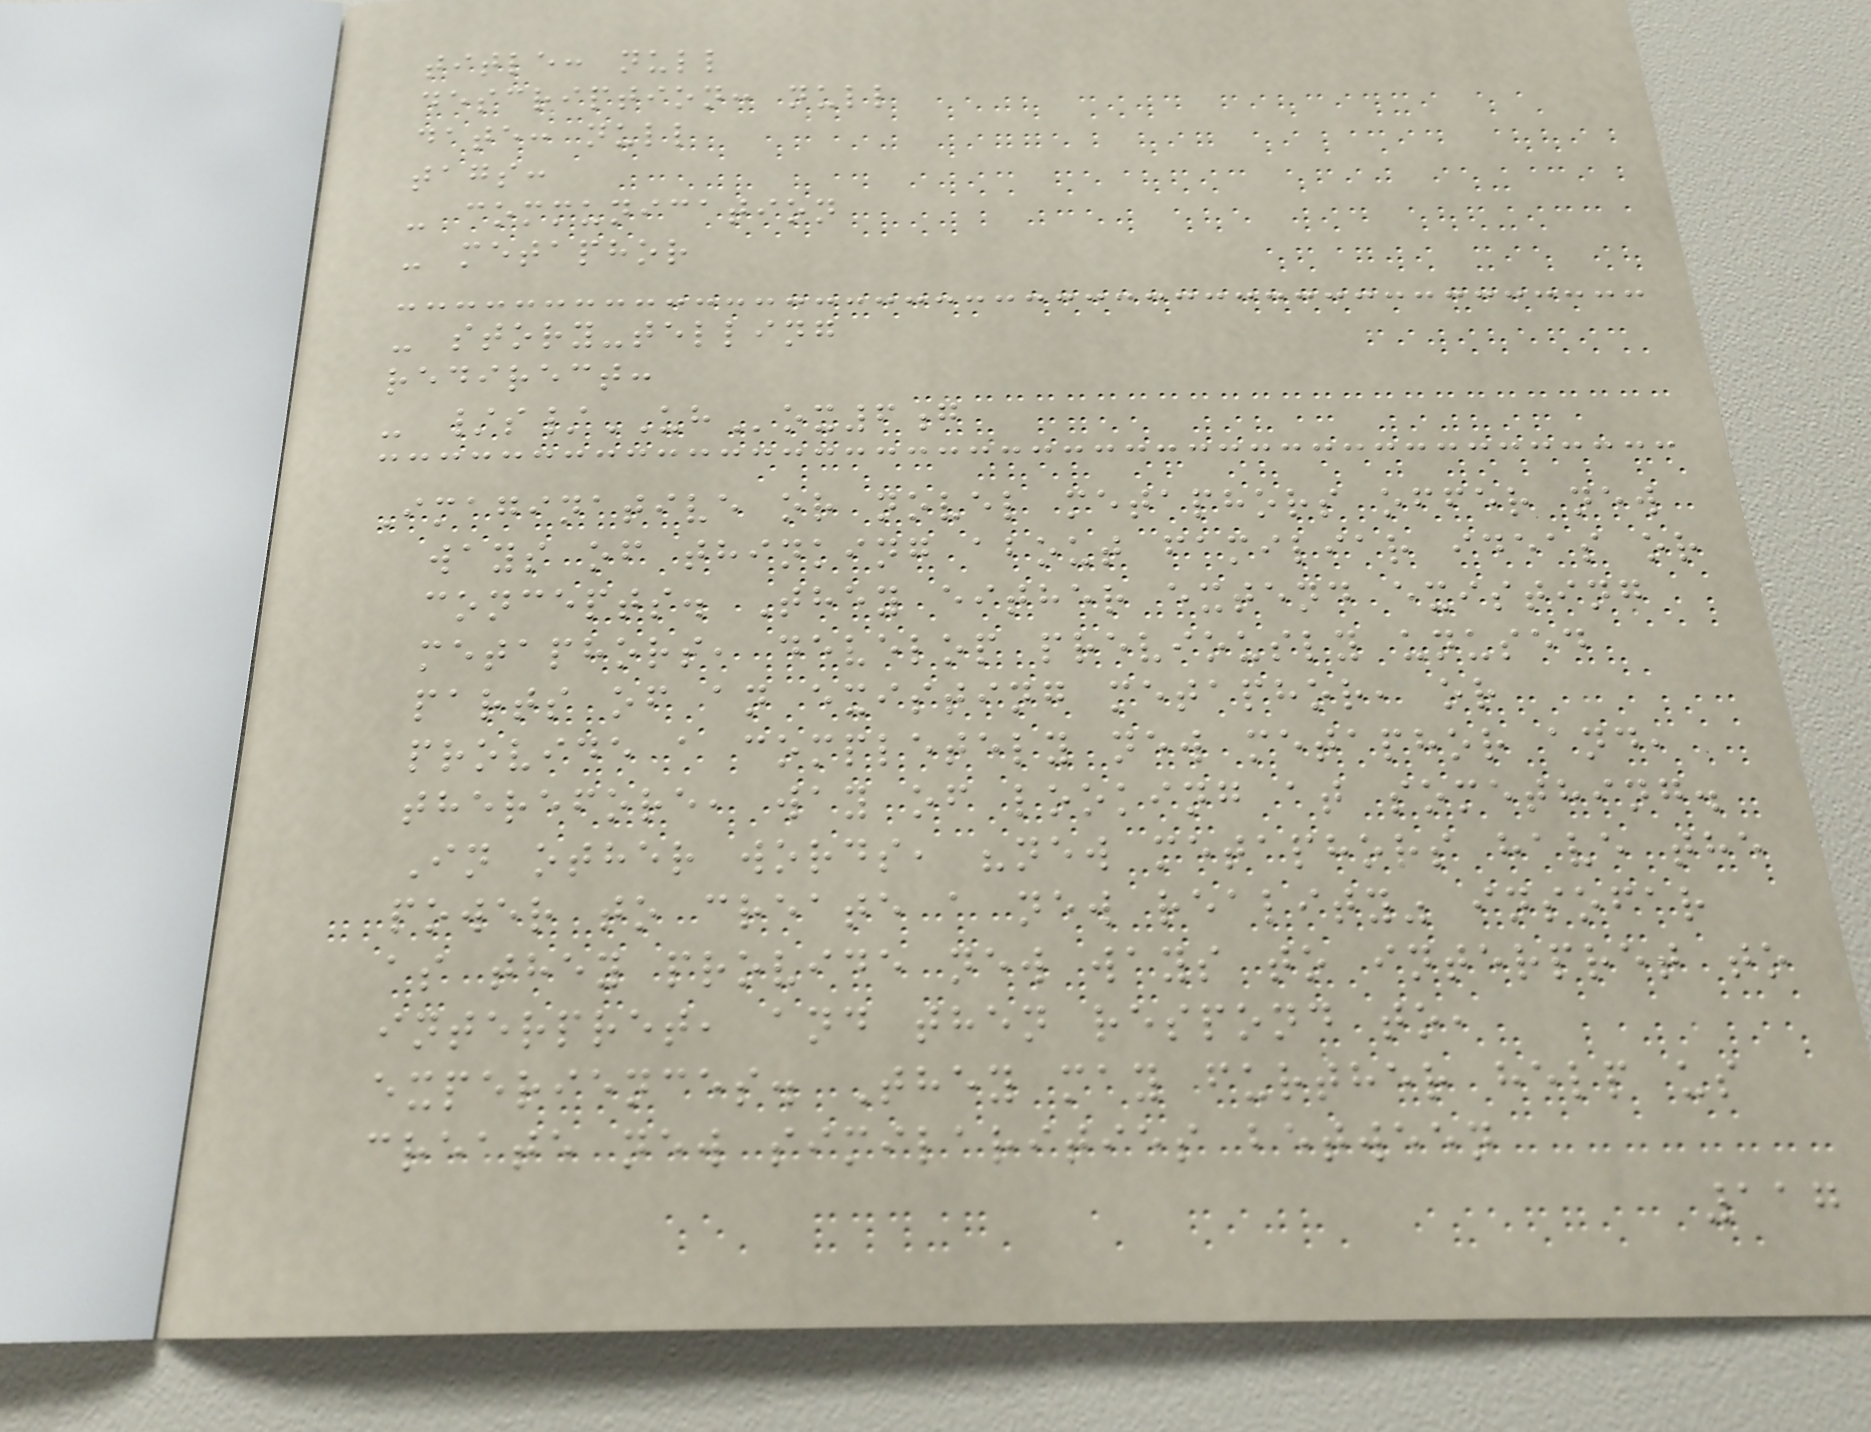title: null
description: null
date: null
tags:
- communication
- metaphor
- story-telling
redirect:
- /s/UHox6g
Imaginative or novel metaphors offer new
ways of thinking about familiar ideas or
concepts. They either extend existing
metaphors, develop previously unused
parts of an existing metaphor, or
provide a completely new metaphor and,
therefore, way of looking at something.
In other words, "new metaphors have the
power to create a new reality" insofar
as they provide new ways to interpret to
interpret, and then respond to,
experiences. They may further help us
create new similarities between
117
